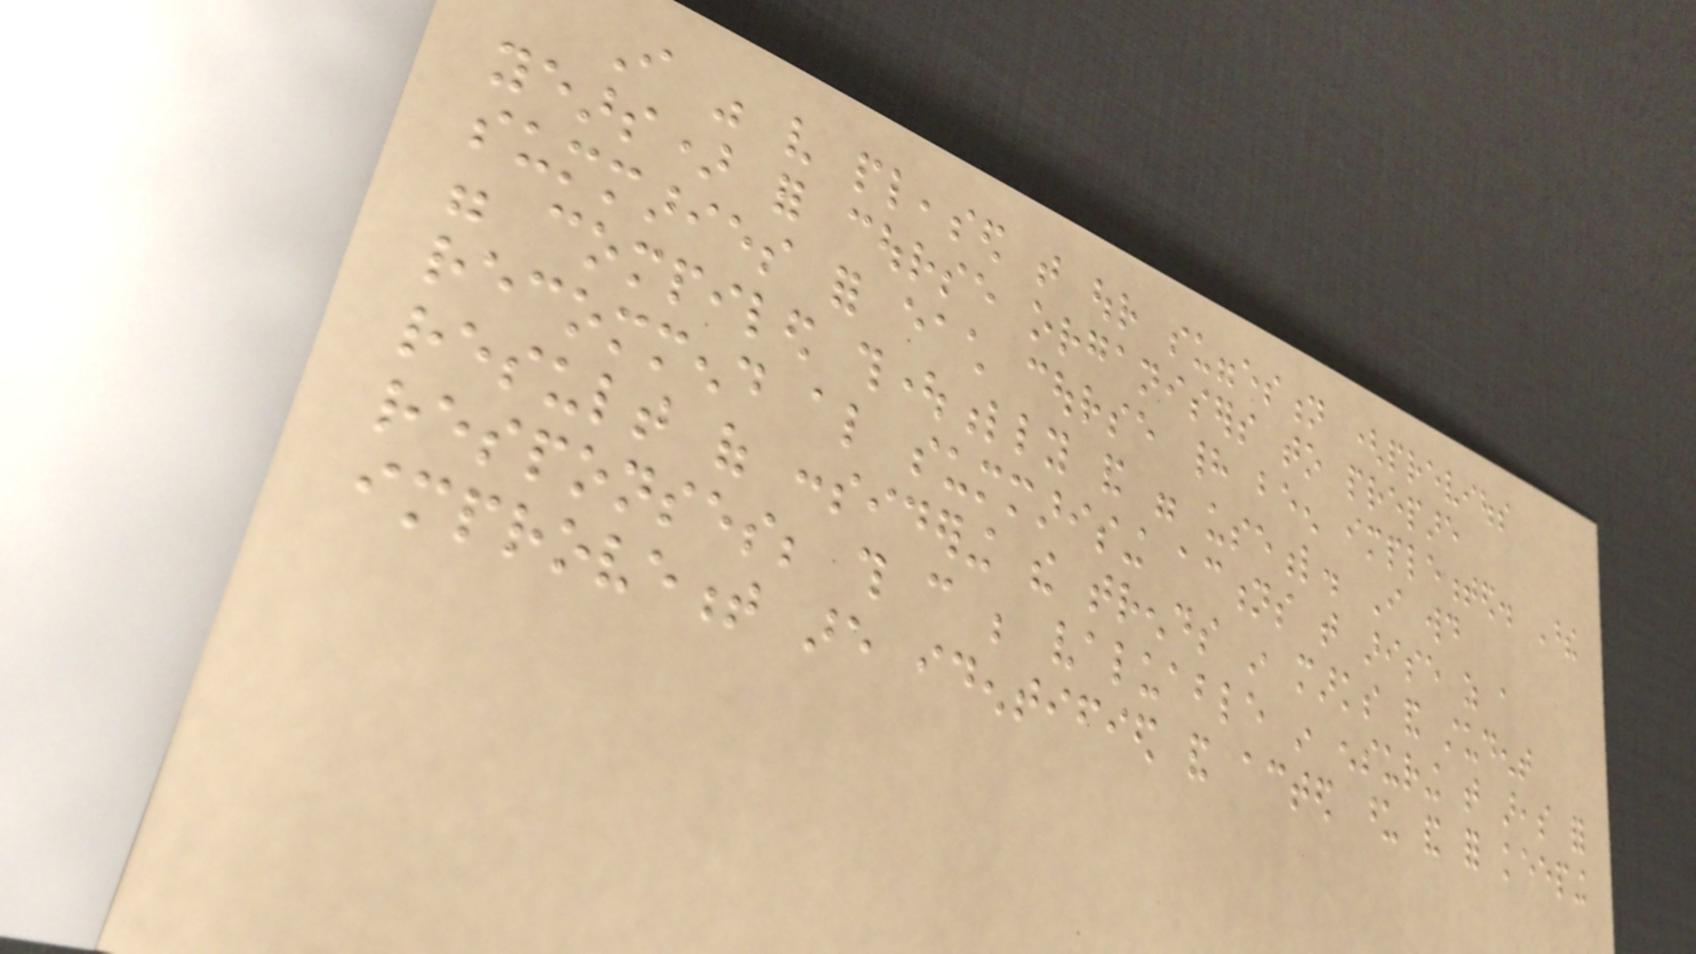I was very pleased that our suggestion (previous
years) for course organisers to prepare
summaries for each course had been implemented. These
were compiled thoughtfully and were useful. I would
recommend also summarising actions that arise as a
result of considering the trends in marks and student
responses; this can be valuable in ensuring that areas for
improvement are identified and acted upon and for keeping
